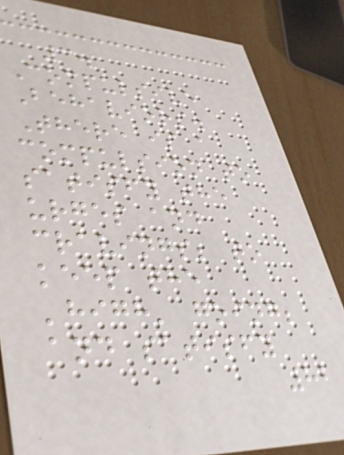3.
Compulsive
Behaviors.
There is a
compulsion to
satisfy the
urges and
cravings; to
keep the
'high' going;
and satisfy
82
